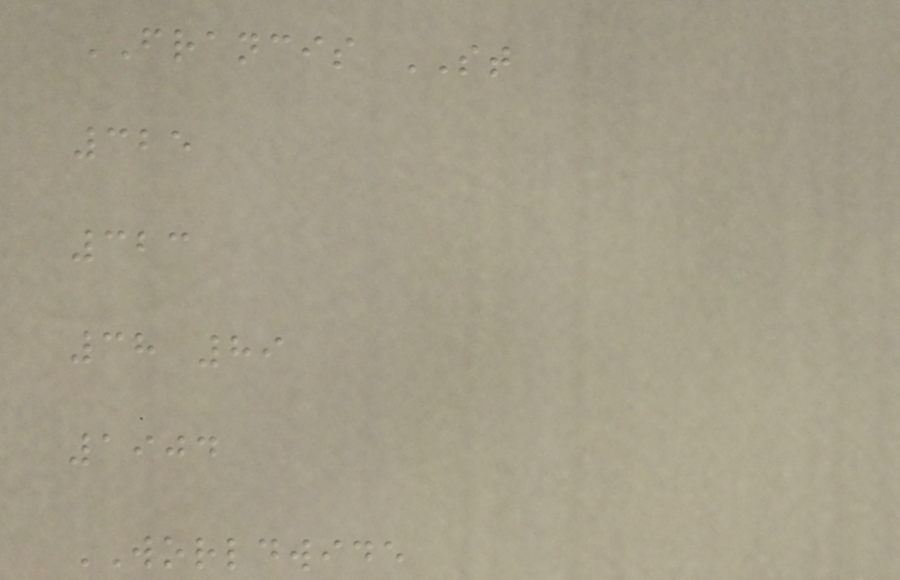FRANCIS ST
325
323
38 89
1904
WORLDWIDE
